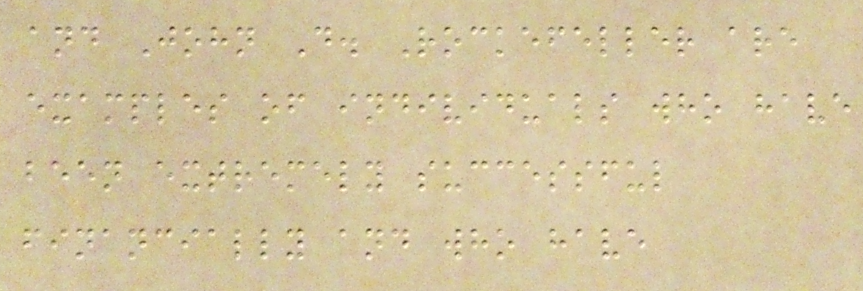and John D. Rockefeller are
examples of individuals who have
been extremely successful
financially and who have
